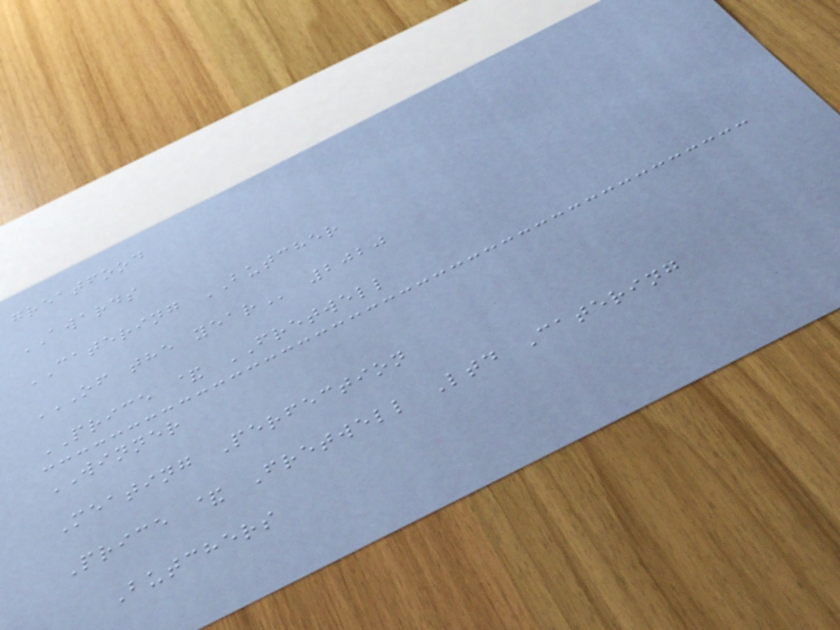greatfood
AWARDS
CATERING BUTCHER
OF THE YEAR 2020
PRICE & FRETWELL
WINNER
Meating Perfection
Price & Fretwell Ltd Catering
Butchers
